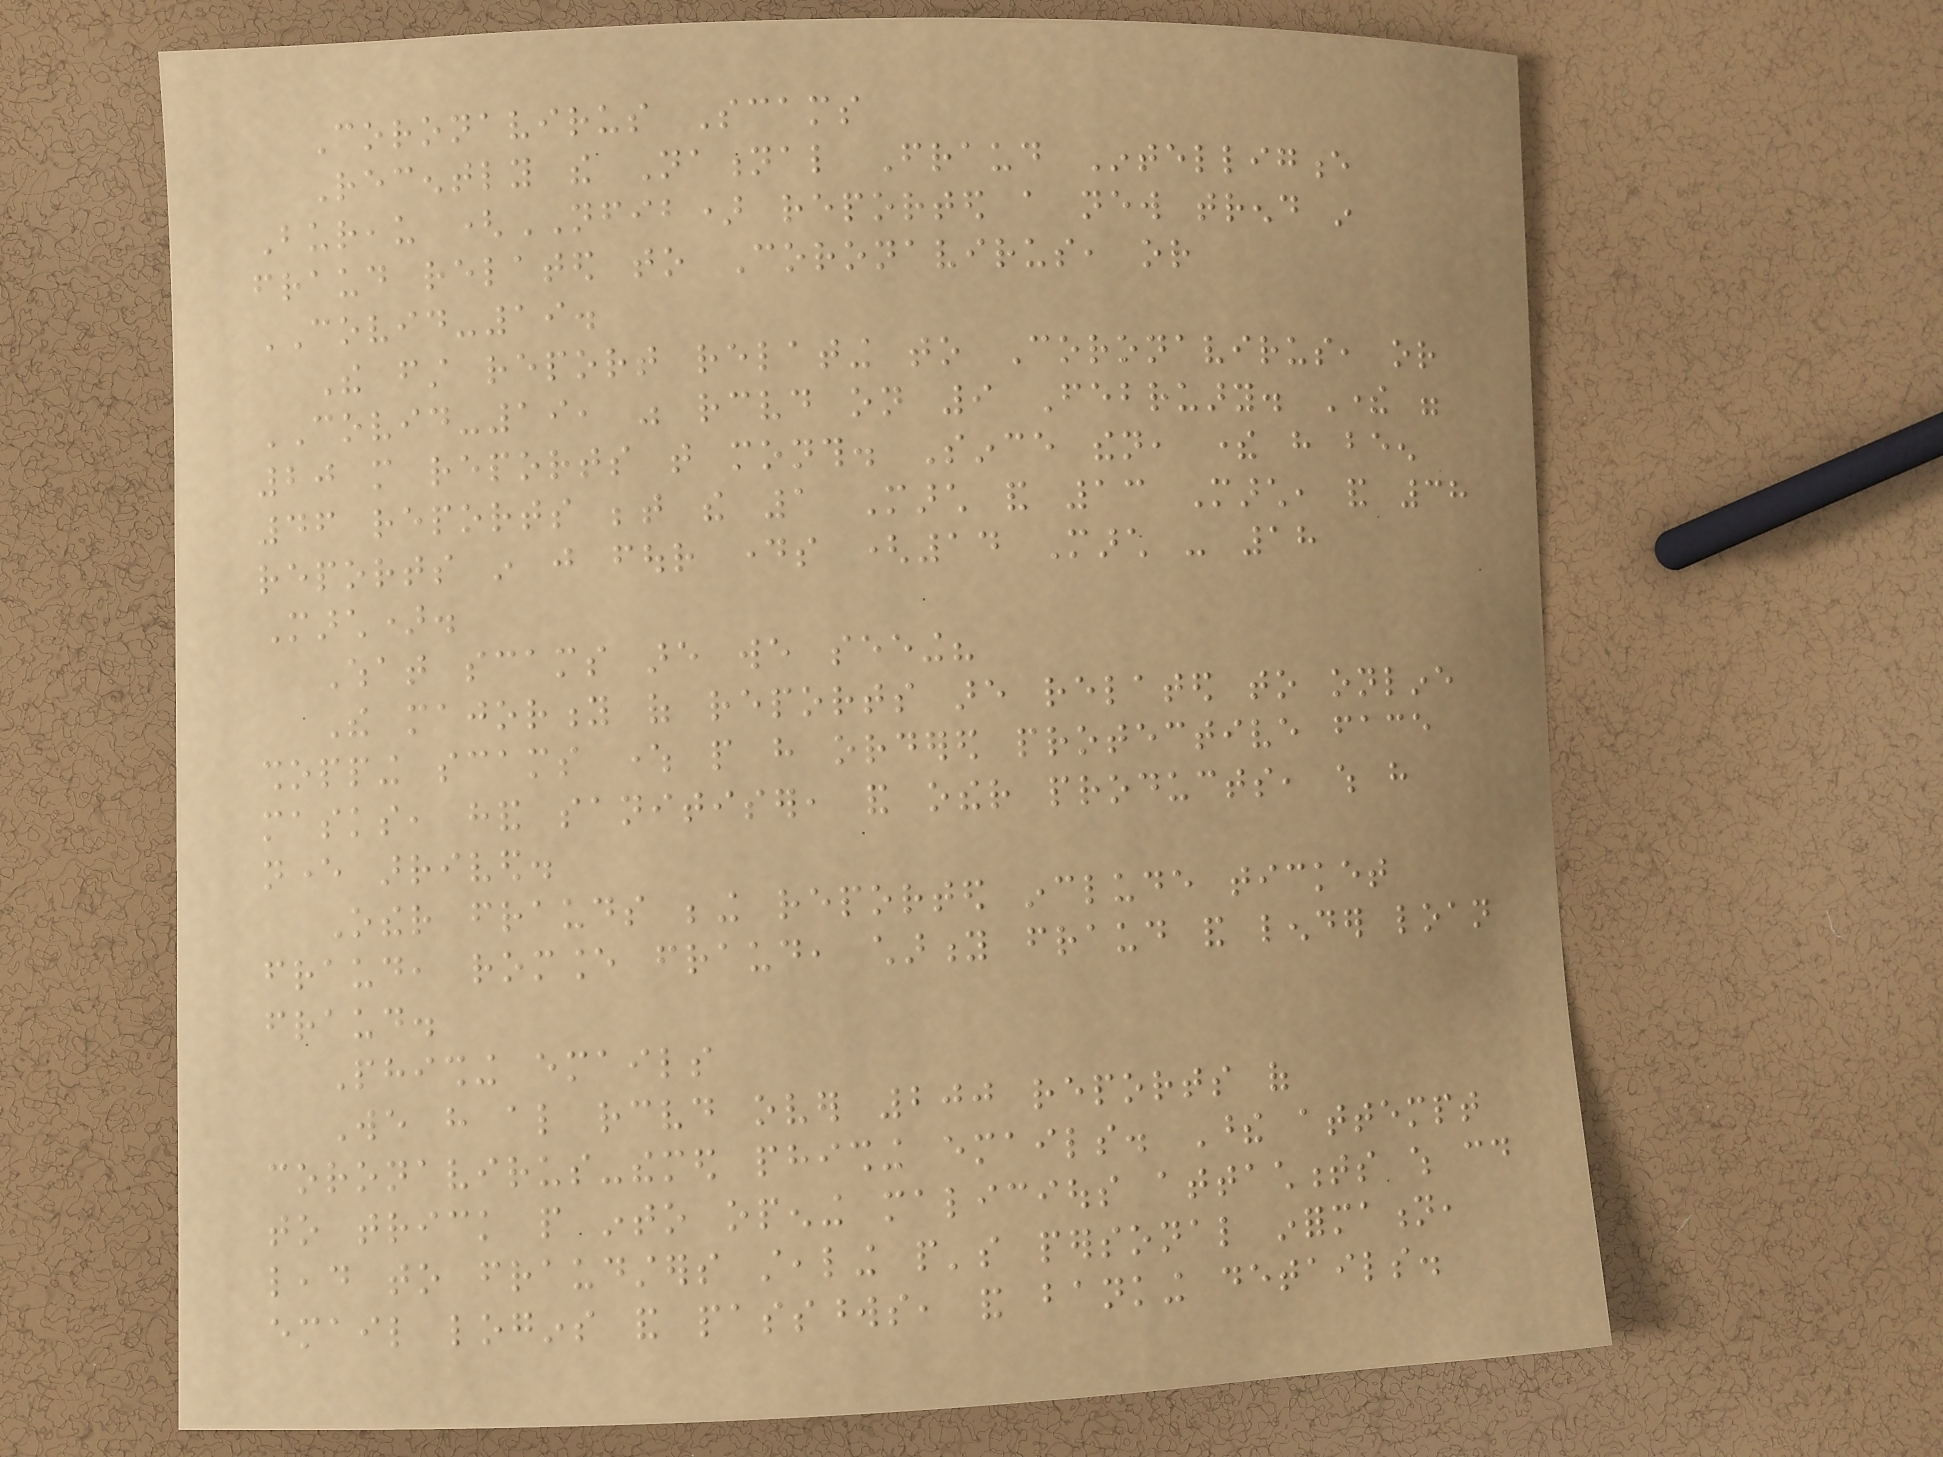Coronavirus Scams
Recently the National Fraud Intelligence
Bureau (NFIB) reported a new trend in
fraud related to Coronavirus, or
COVID-19.
The first report relating to Coronavirus, or
COVID-19, was received on 9 February. There were
20 more reports that month. Since then, there have been
46 reports between the 1 March and 13 March, and 38
reports in just four days (14 March - 18
March).
What scams are we seeing?
The majority of reports are related to online
shopping scams where people have ordered protective face
masks, hand sanitiser, and other products, which have
never arrived.
Other frauds being reported include ticket
fraud, romance fraud, charity fraud and lender loan
fraud.
Phishing emails
We have also received over 200 reports of
coronavirus-themed phishing emails. These attempt
to trick people into opening malicious attachments which could
lead to fraudsters stealing people's personal information,
email logins and passwords, and banking details.
